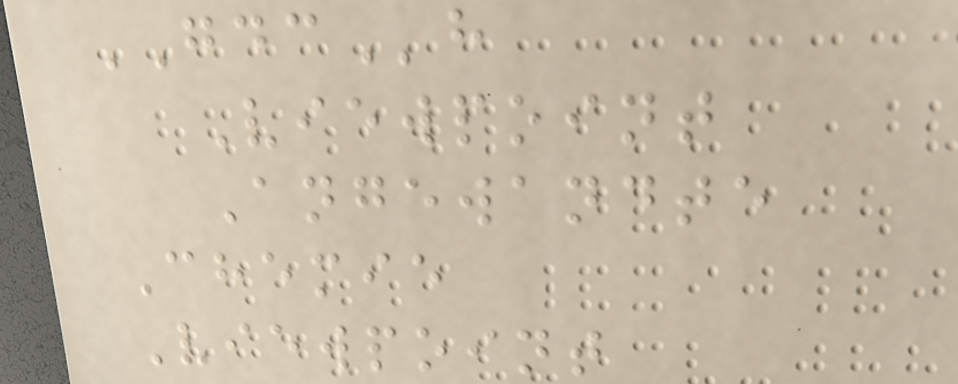GDCh
Viewpoint
Angewandte
Chemie
Viewpoint
